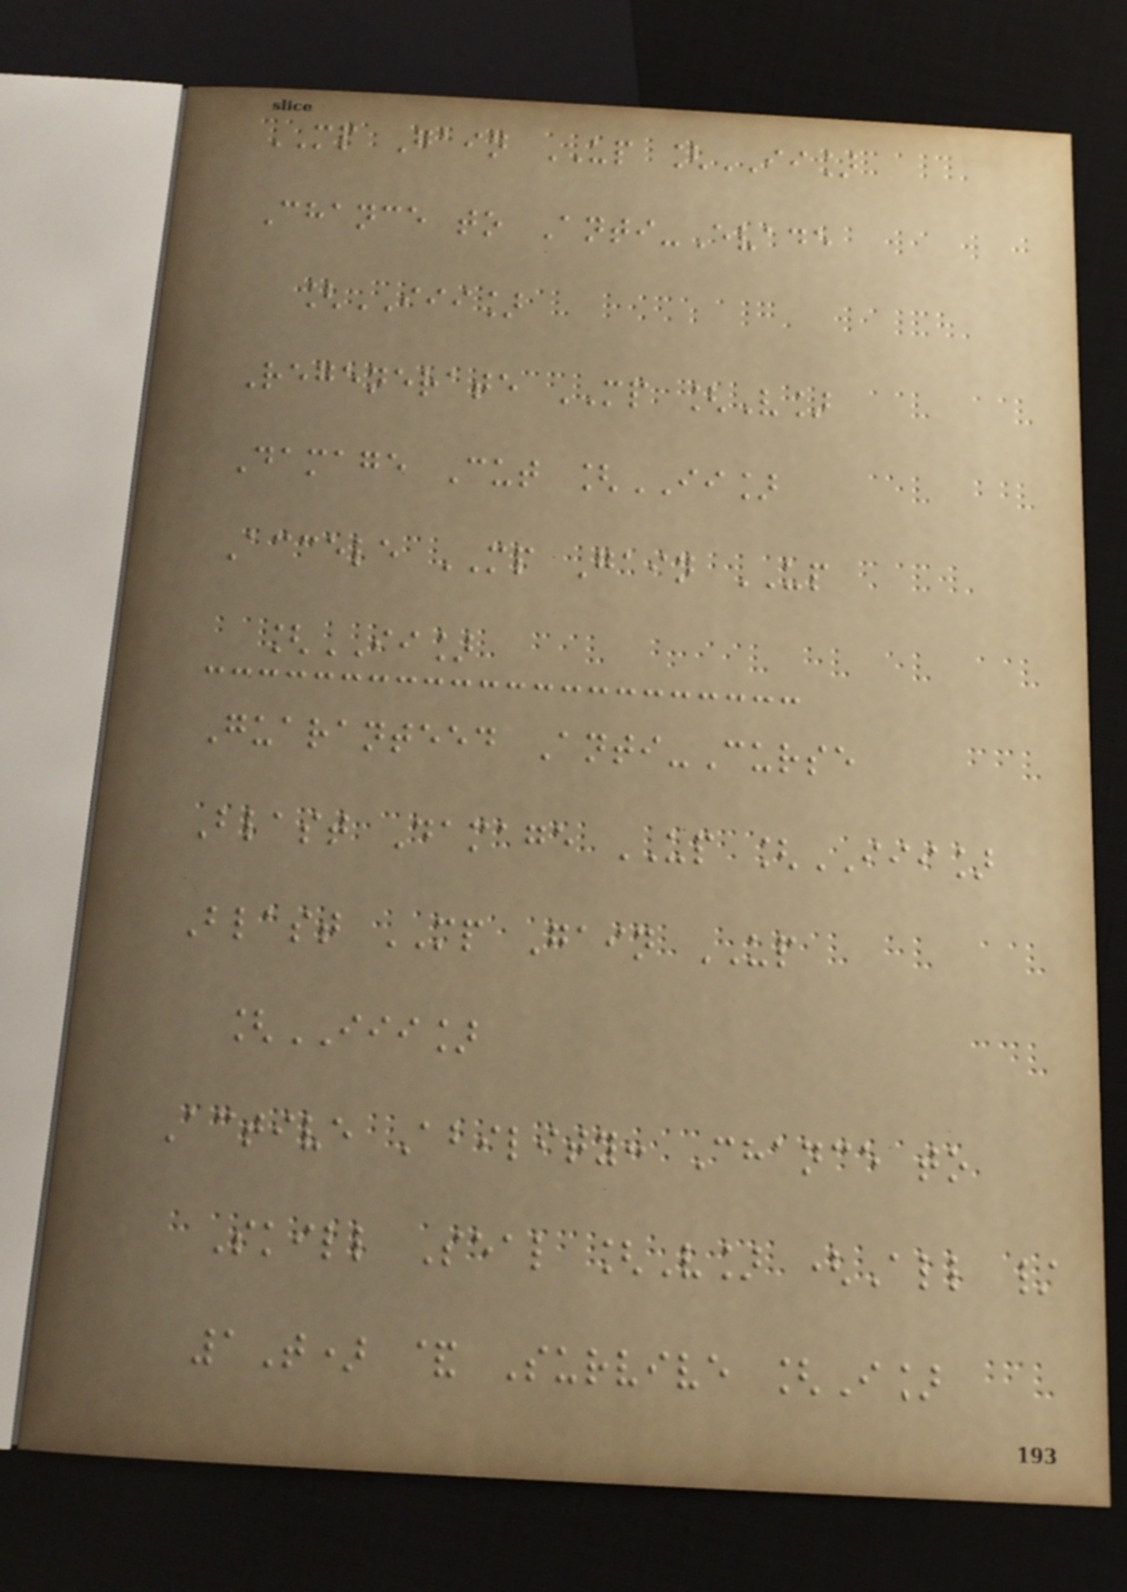MP Gain UP [II]
Chance to Anti-Evade
[III]
Regenerate MP [V]
Damage Cut [II]
Accele MP Gain UP
[II]
Guaranteed Anti-Curse
Blast Damage UP [III]
Blast MP Gain UP
[III]
Active Ability: Chance to
Skill Seal [V] (All /
1T) & Survive [I]
